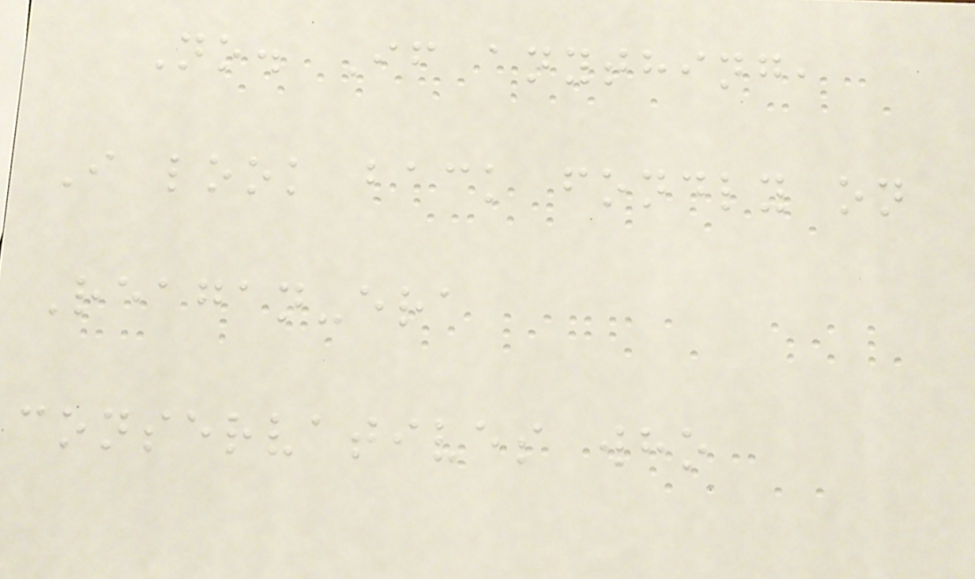No. If anything,
I look back fondly on
Reagan-era
conservatives who
